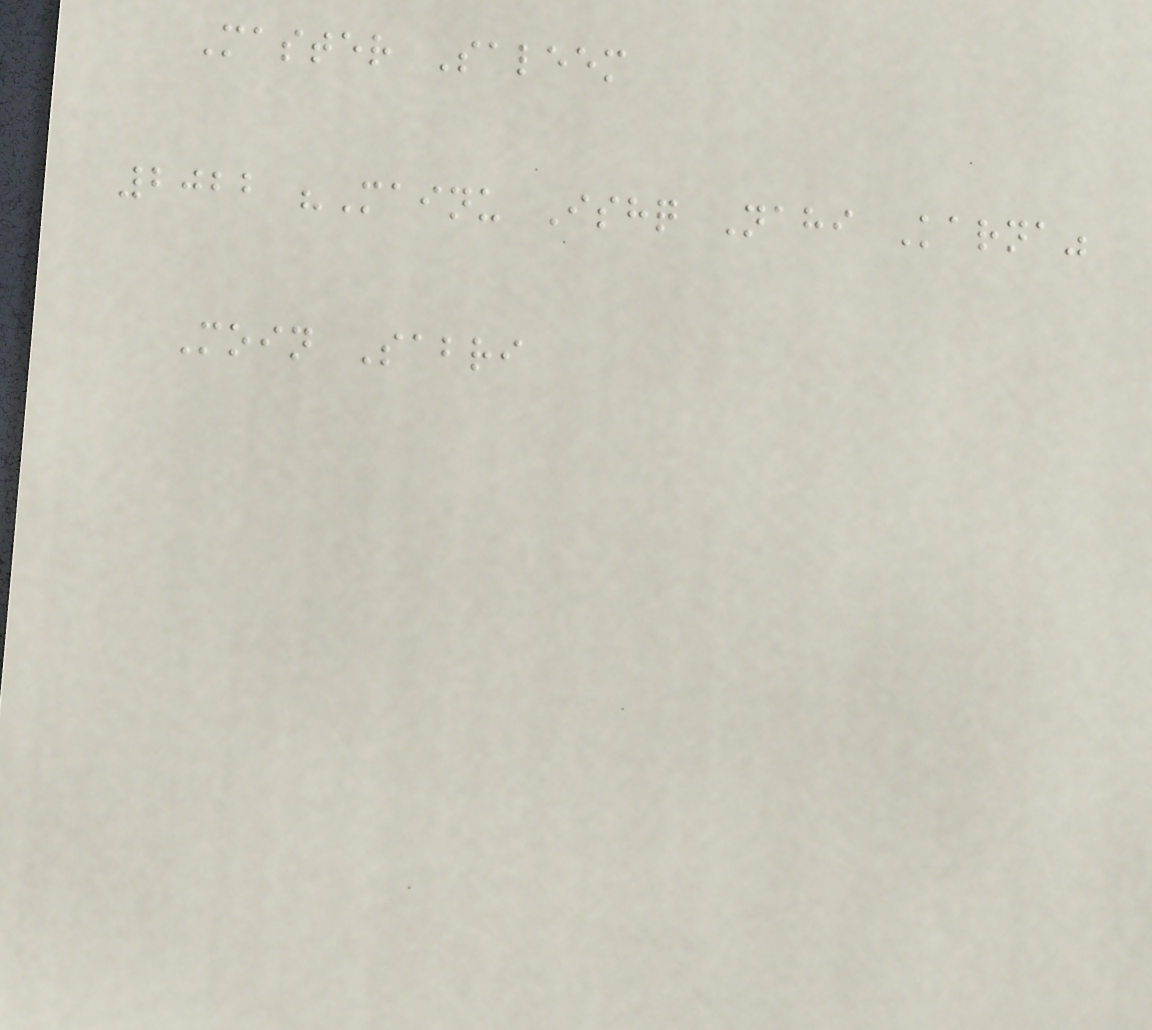Master Saleem
2022 "Mainu Ishq Nahi Karna"
Moin Sabri
